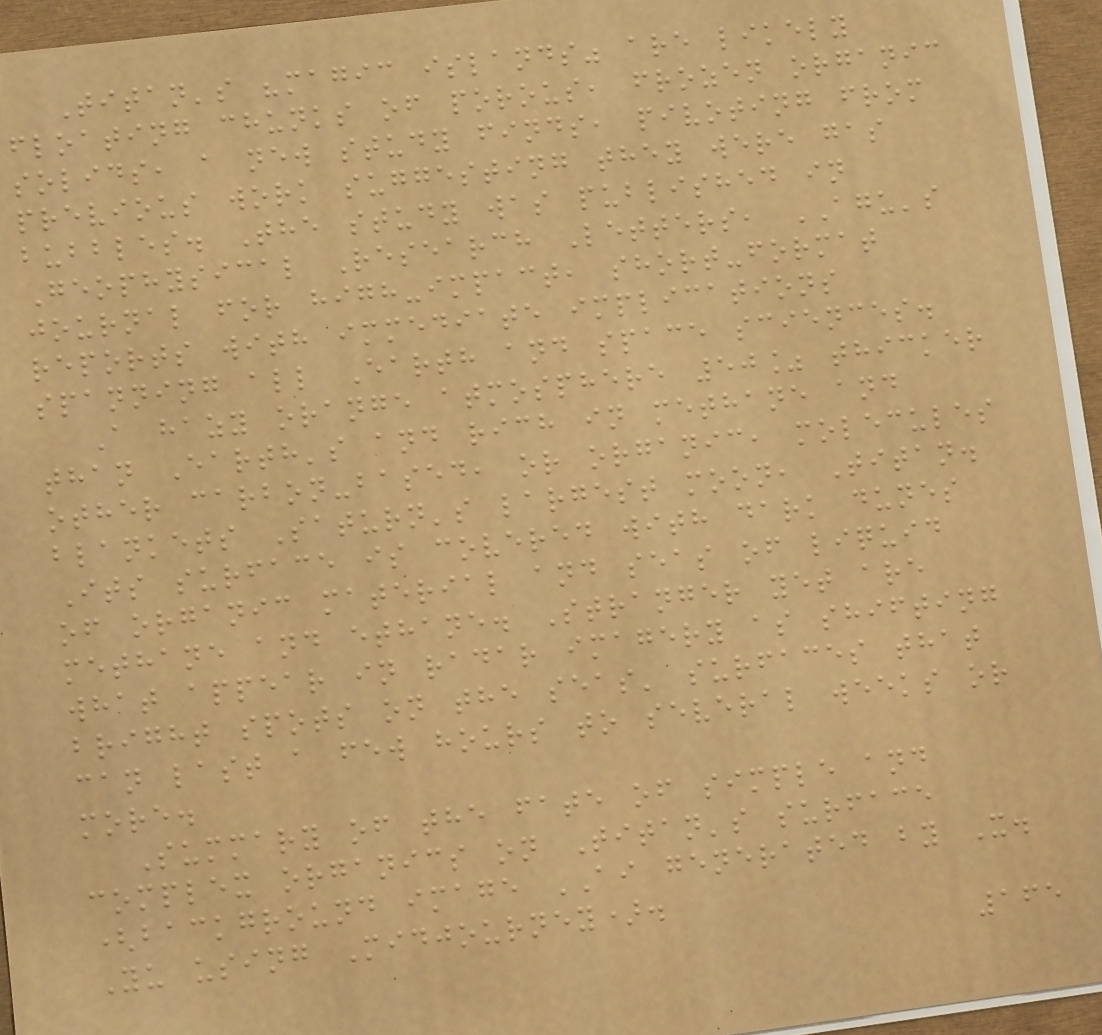Titan's "magic islands" are likely
floating chunks of porous, frozen organic
solids, a new study finds, pivoting from
previous work suggesting they were gas
bubbles. The study was published in
Geophysical Research Letters, AGU's
journal for high-impact, short-format
reports with immediate implications
spanning all Earth and space sciences.
A hazy orange atmosphere 50% thicker
than Earth's and rich in methane and
other carbon-based, or organic, molecules
blankets Saturn's largest moon, Titan.
Its surface is covered with dark dunes
of organic material and seas of liquid
methane and ethane. Stranger yet are
what appear in radar imagery as shifting
bright spots on the seas' surfaces that
can last a few hours to several weeks or
more.
Summary of the fate of simple and
complex organics on Titan's surface
(background image AI generated by X.
Yu using Midjourney).
165
